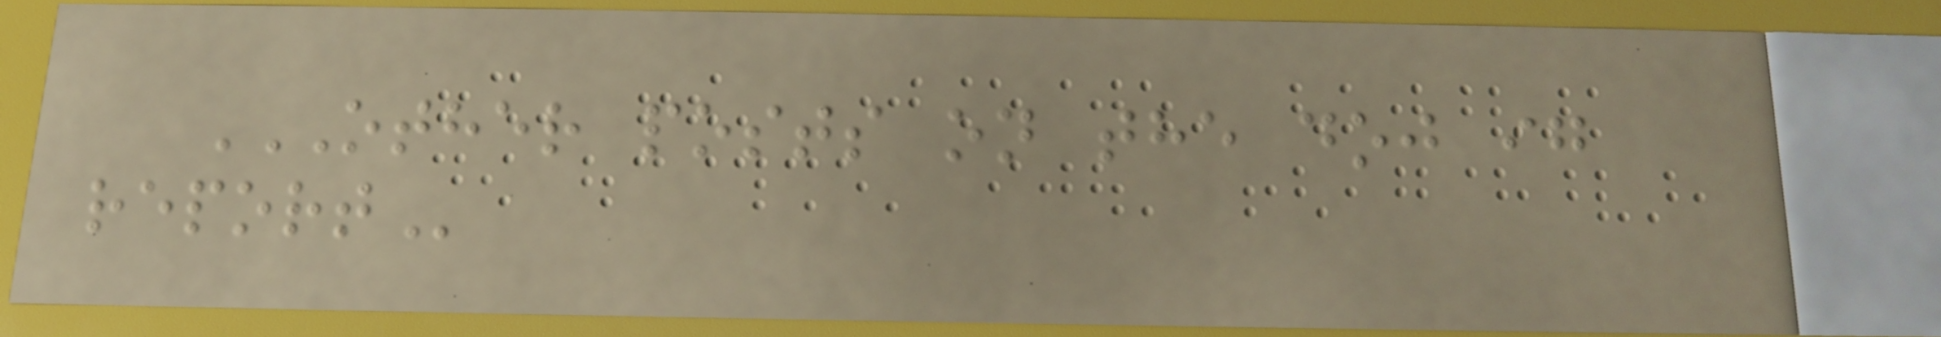OTHER POSTS ON THE DOJ IG
REPORT
